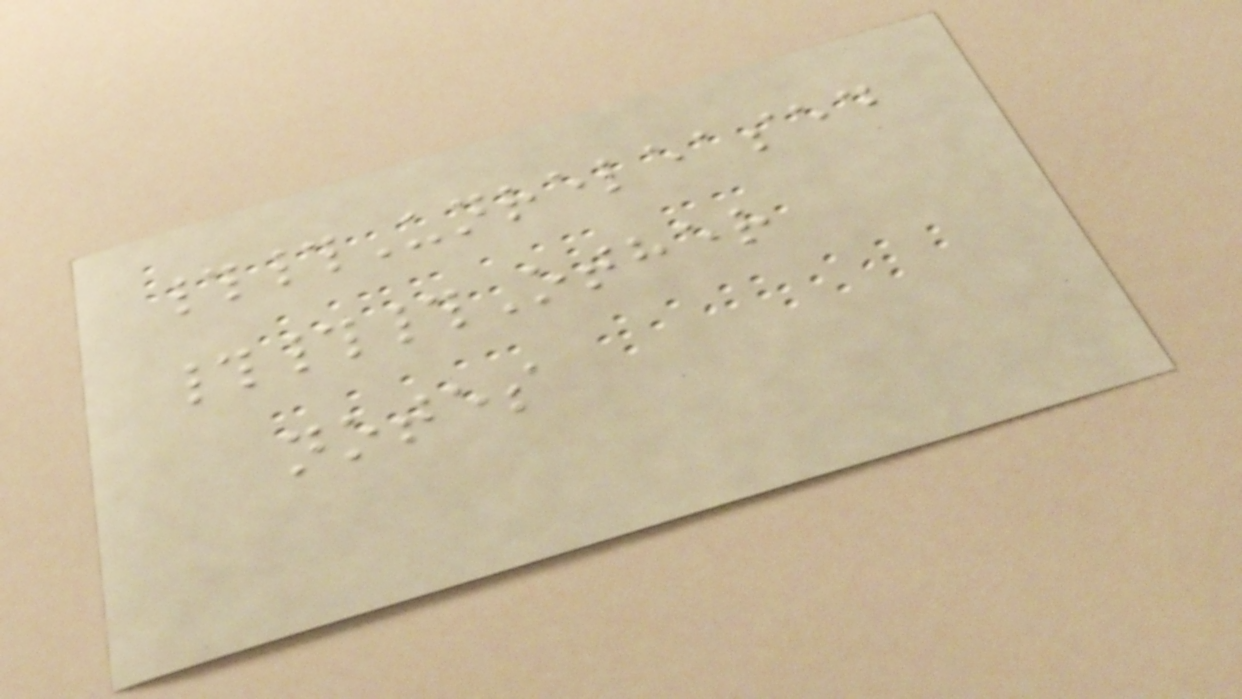##Unreleased
###Other
notes
